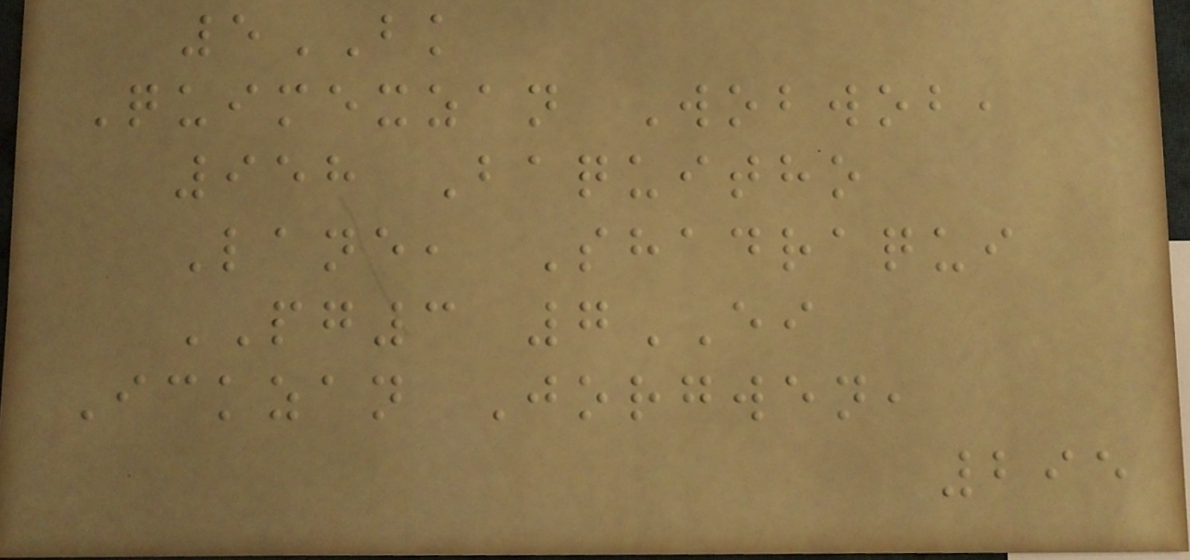5BK
Quimexzan Wobwob,
958 Baquitho
Lane, Shadraqui
PG3 7EI
Ickzan Jorgwen,
295
